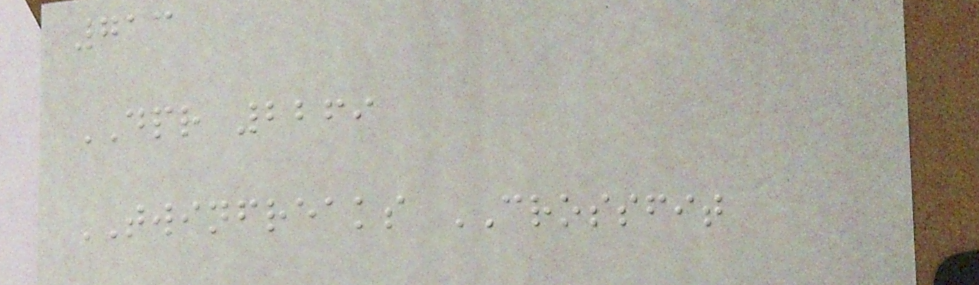713
DPR 2269
TWINFREAKS CROSSFIT
